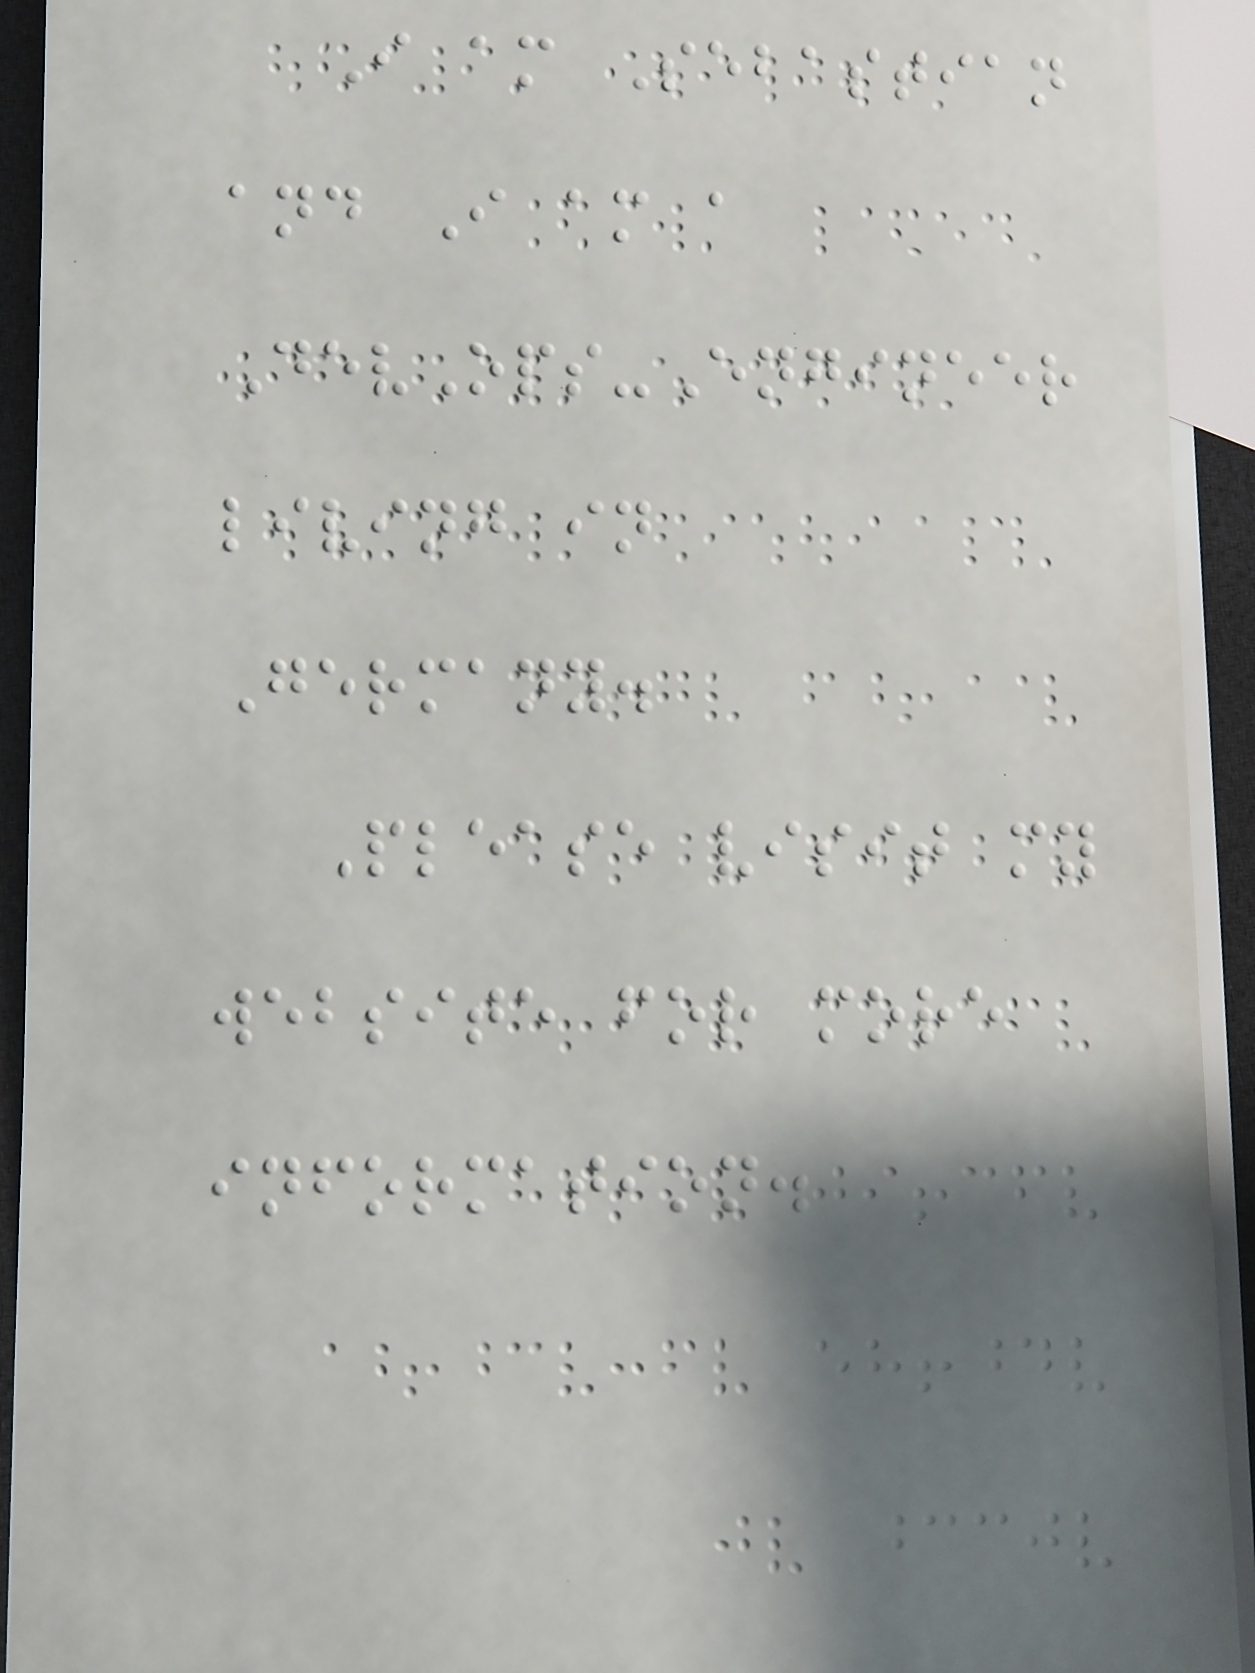I am Sebastian
and I am a
DevOps-Engineer
living in
Germany.
Please visit my
website for more
information.
